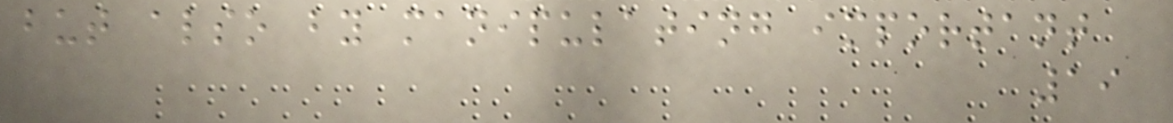but also by manipulating important
19
